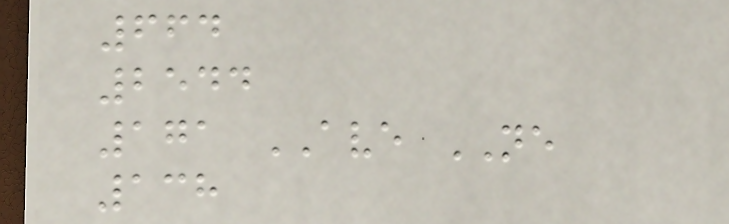664
2544
171 AVE NE
138
